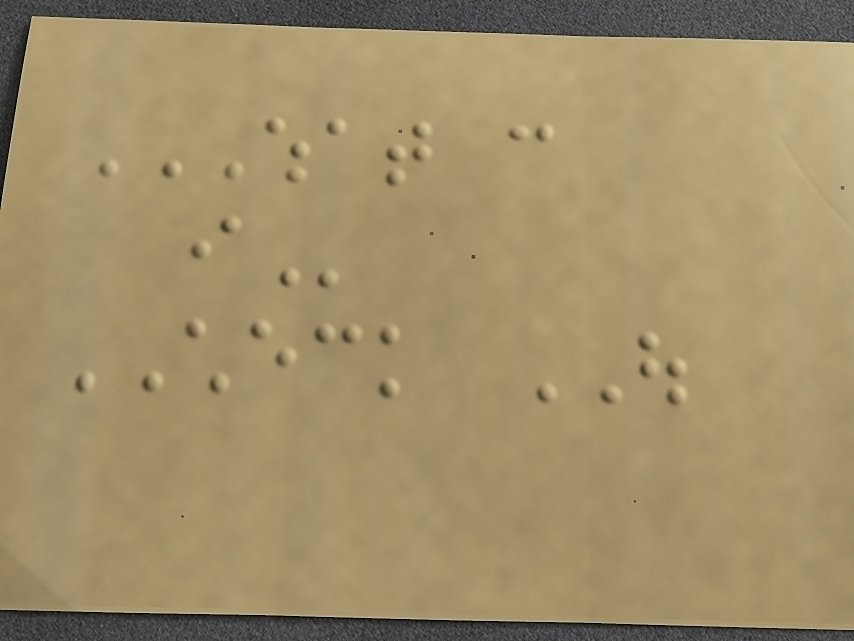WHAT CAN
I
CHECK OUT
